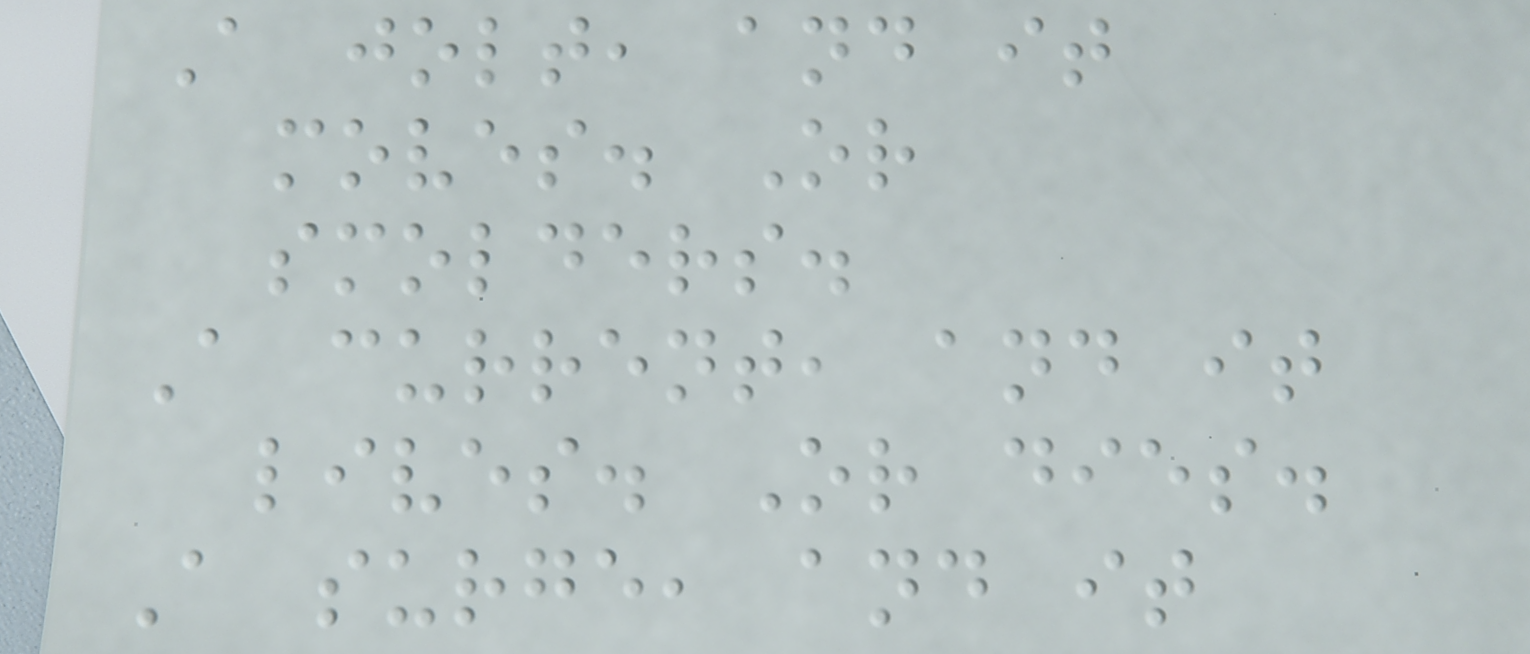A jolt, and it
moves. Or
smolders.
A current, and it
lives. Or dies.
A surge, and it
